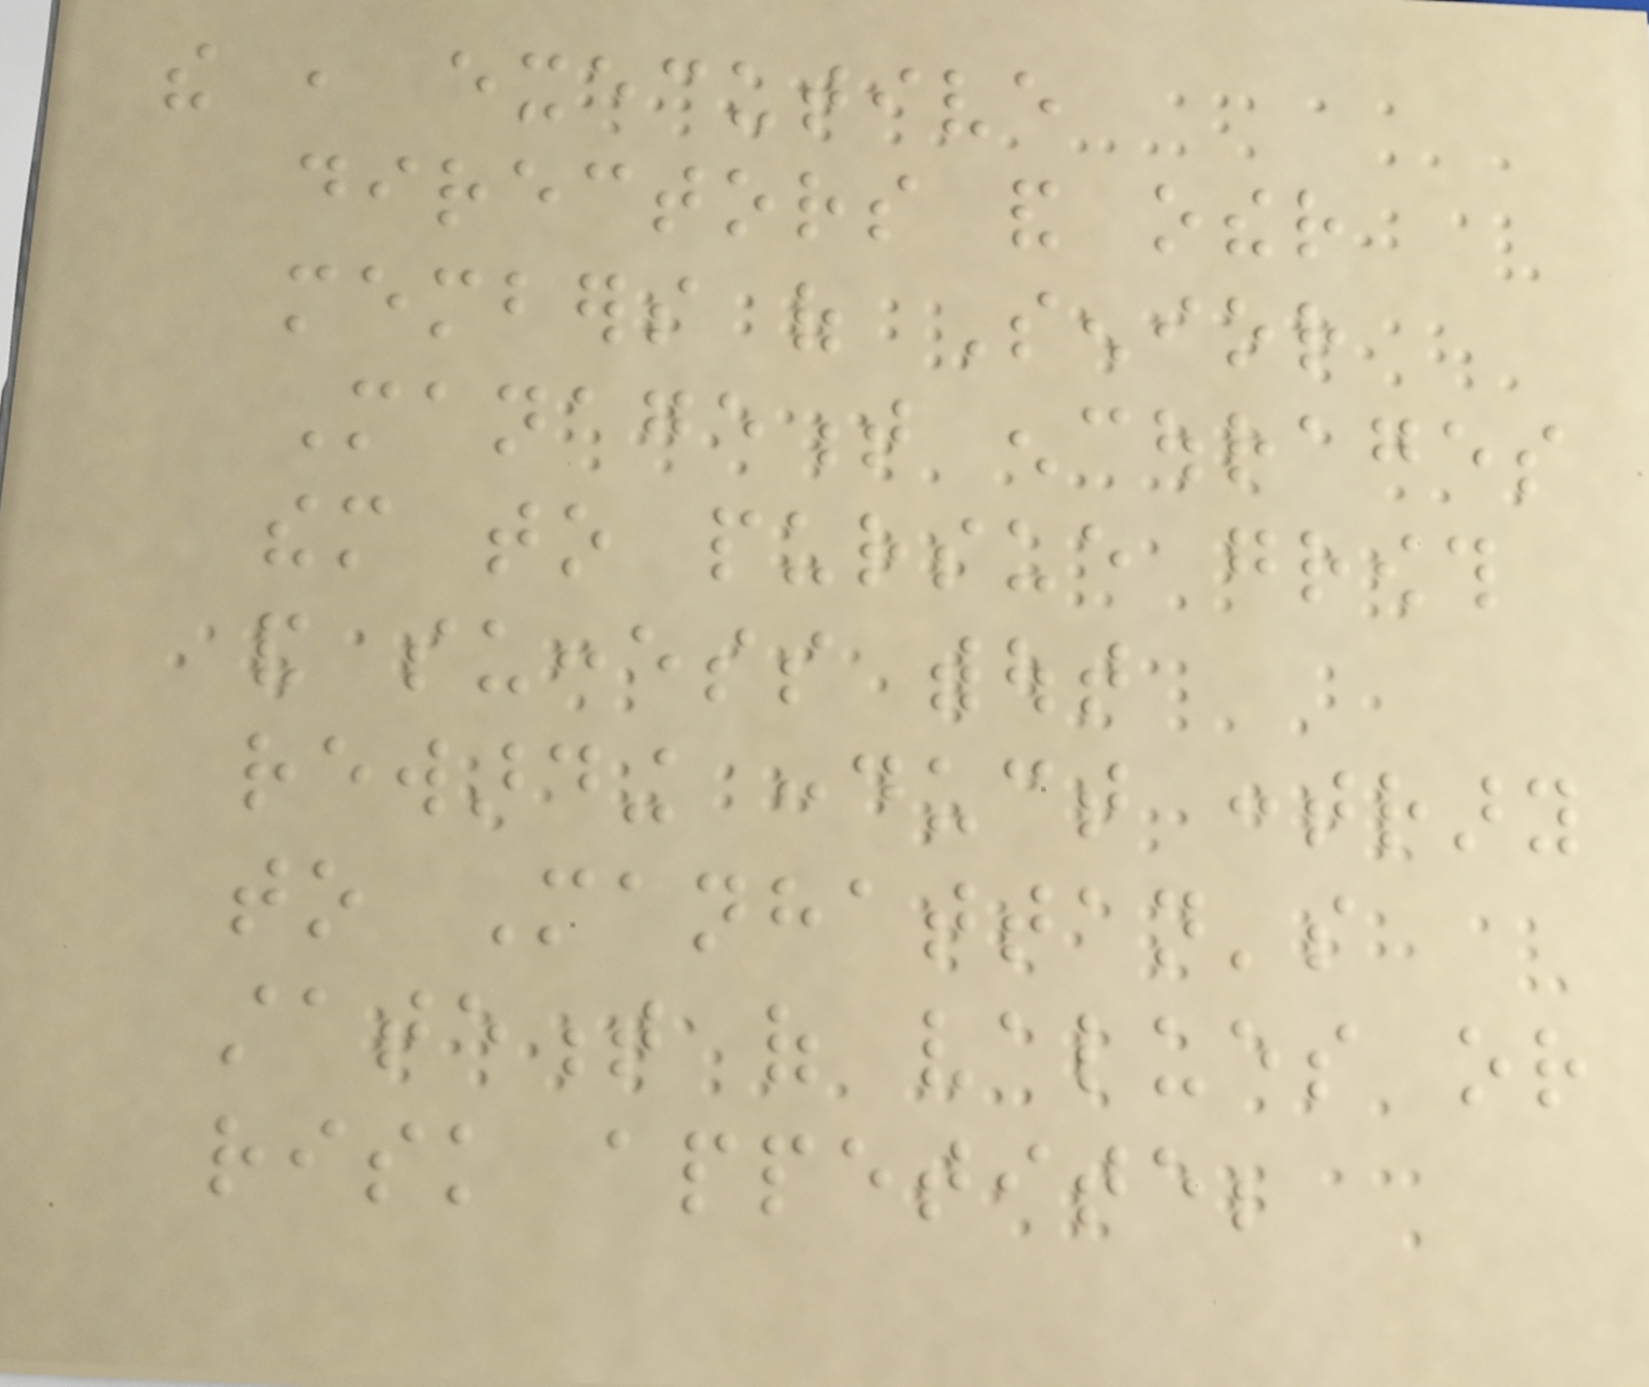the , executive
directors and other
members of Senior
Management encourages
them to pursue growth
and success without
rewarding conduct contrary
to Manhattan's
statement of values or
risk appetite;
